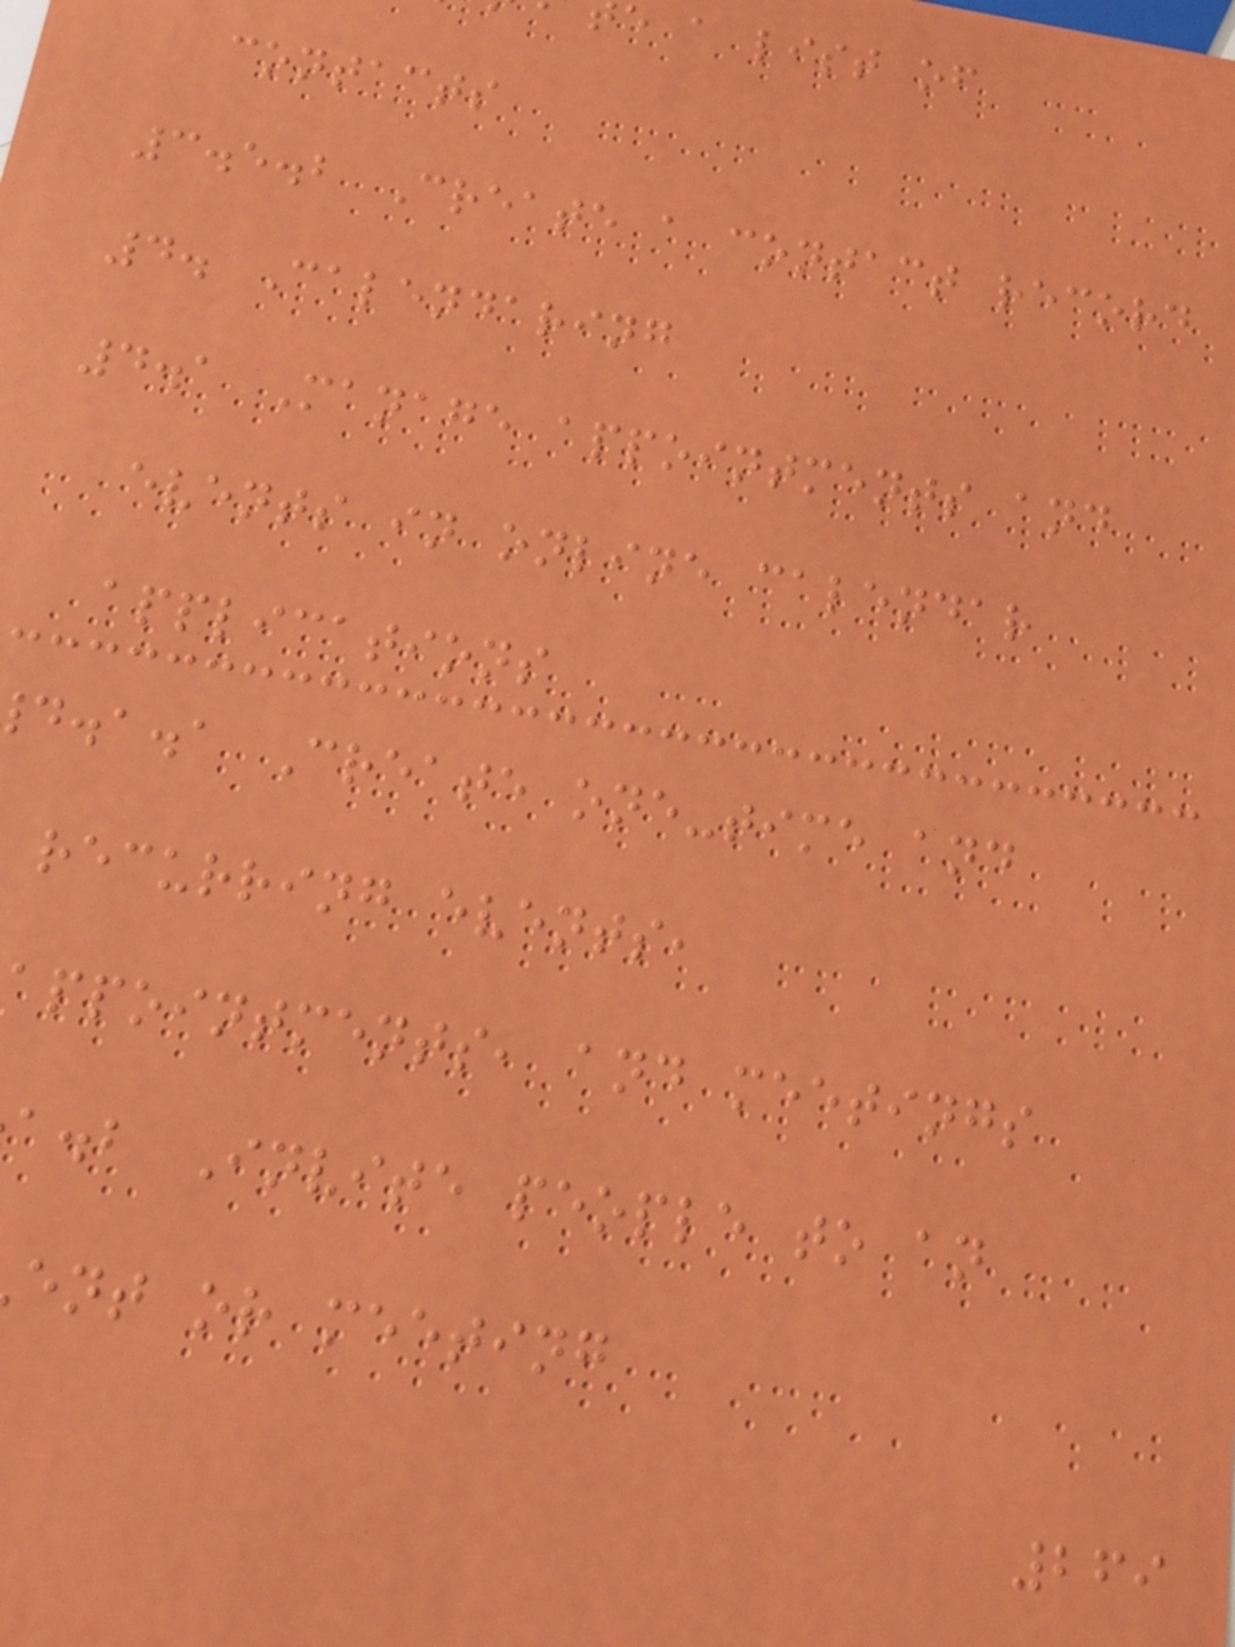e a list of
contacts
3.5.2 Create a contact record
4. Calendaring
4.1 Manage appointments and
events in online calendar
applications
d.a.a Create one-time and
recurring events,
appointments, and meetings
a.b Invite people to an
ent or meeting
269
